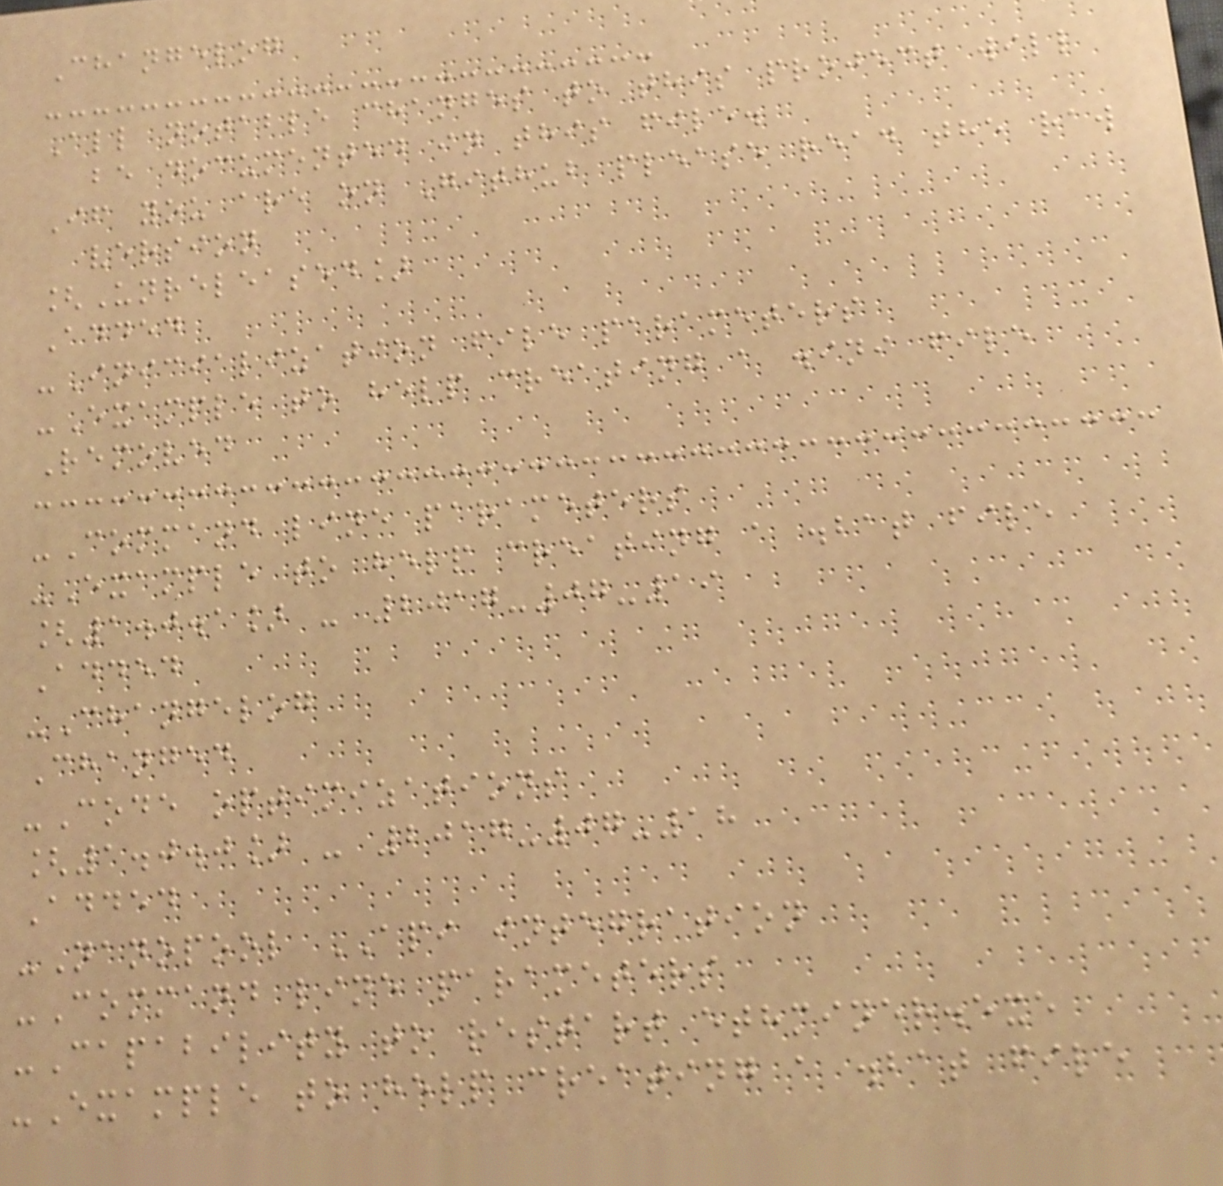Changelog
All notable changes to this project will
be documented in this file.
If you are on Github please read the raw
version
[Unreleased]
Added
-Inicialization file parameters
-Example to help creating a .ini file
Removed
-Command line parameters
-Example to help creating a .bat file
[1.0.1] - 2017-07-19
Added
-Changelog
Changed
-Code optimizations
[1.0.0] - 2017-07-18
Added
-Nanopool API integration
-Command line parameters
-Capability to restart ethminer.exe
-Example to help creating a .bat file
